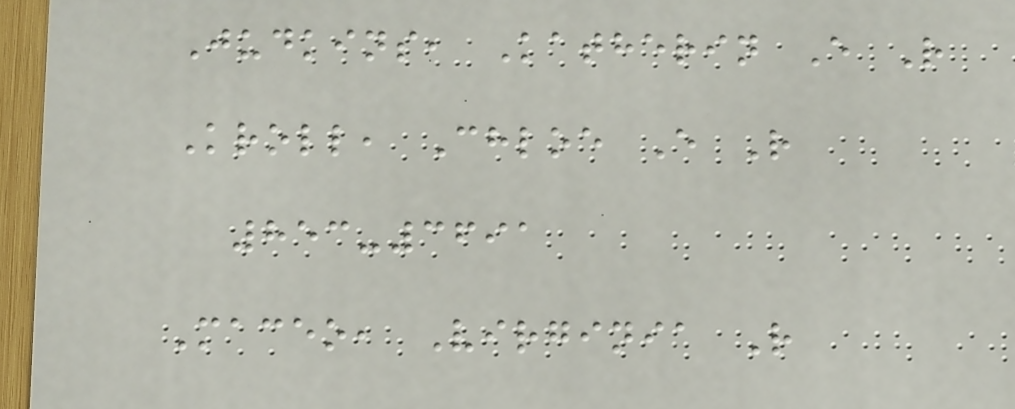Judkins, Katherin E R
Kroll, Chloe E R
853-3691
Maceo, Virginia R
